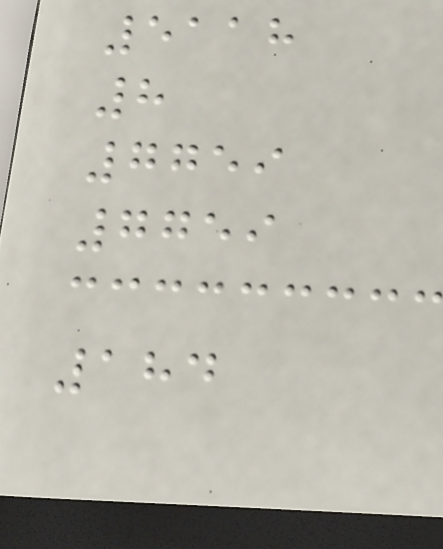5118
8
7759
7759
184
